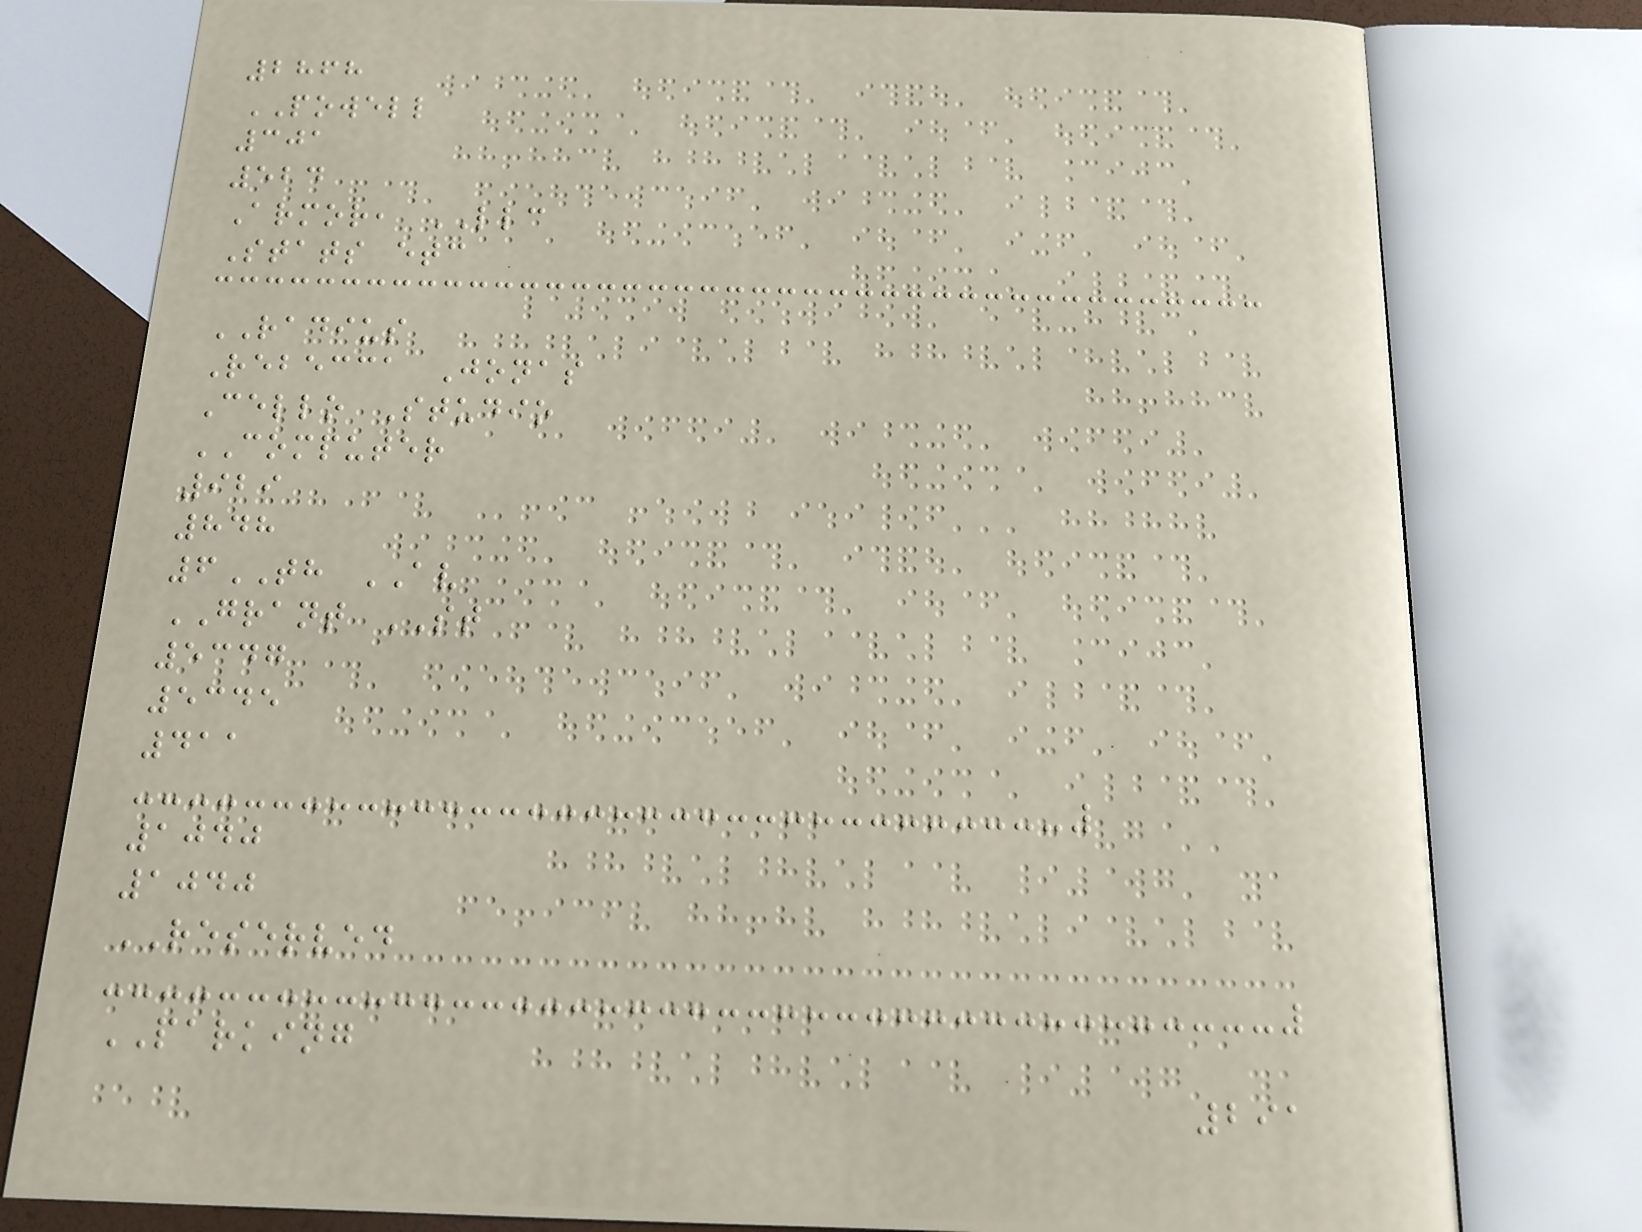2868
POWELL
301
524
Armor, LLC
Stats etc
RADIUS
Rebecca Jonas
Cello Studio
COMPUTER
929
848
6TH AV
GRANT ST
5347
5345
411
1040
1040
RESERVED
PARKING
291
